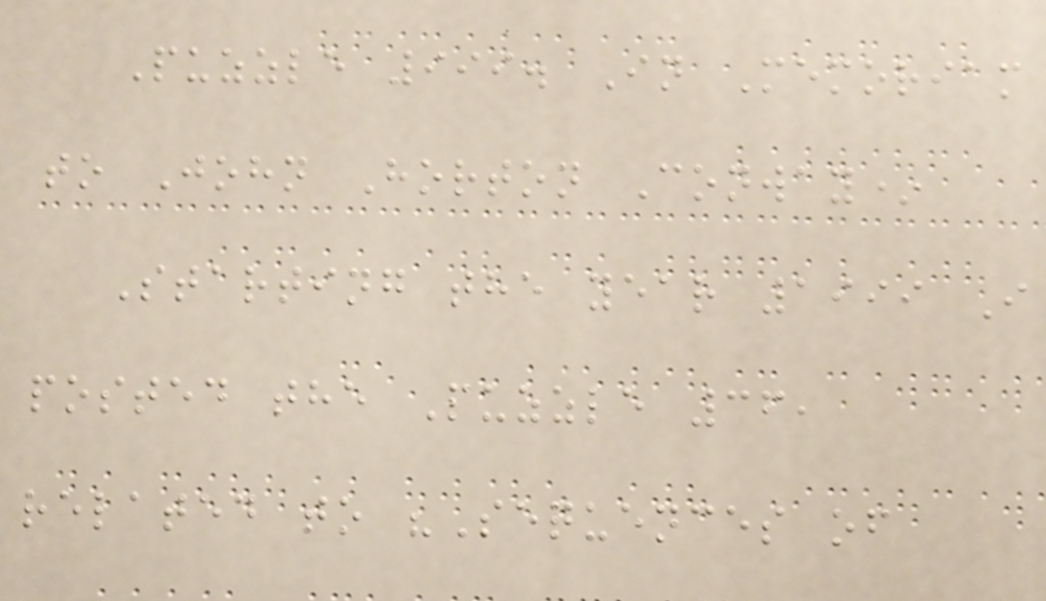Puzzle 999. In Memoriam
to John Horton Conway*
Starting the year 1999 I
posted the Puzzle 36,
related to "Sequences of
